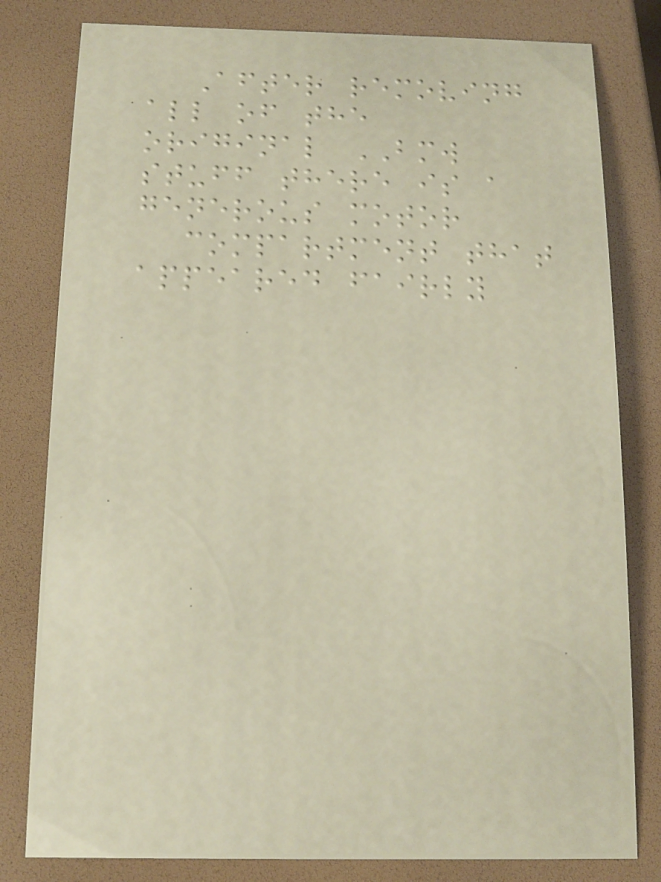After removing
all of the
original BMW
stuff there is a
generous motor
compartment that
appeared fairly
